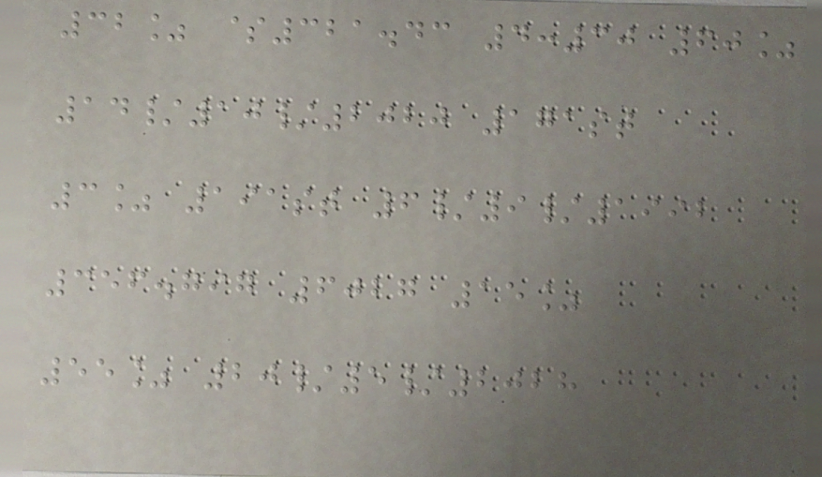32% $321.43 4:30 60%
14/10/2020 171st
3% 191st 6/9/1992
356.797 6027 15%
55% 20/5/2028
